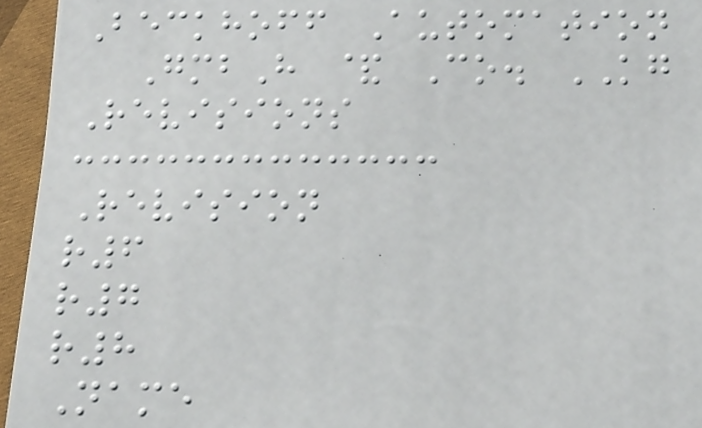Beckhoff Automation
GmbH & Co. KG
Revisions
Revision
r6
r7
r8
Name
